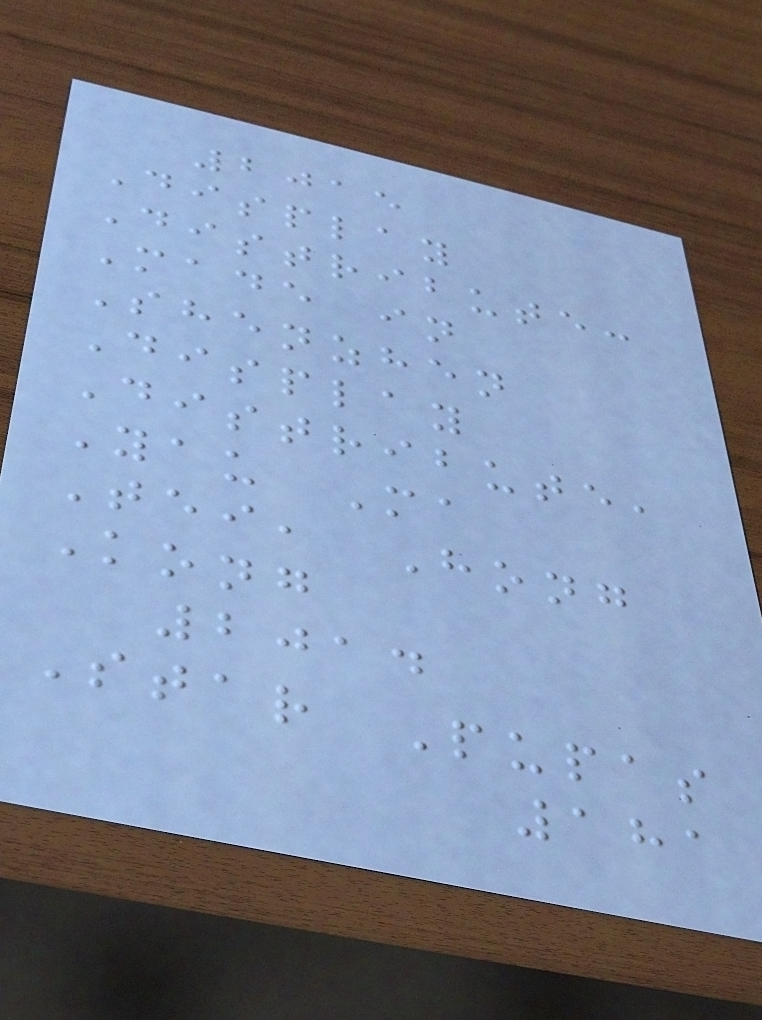2015
Display
Distribute:
Made in
Shenzhen
Display
Distribute,
Yau Ma
Tei, Hong
Kong
2014
Star Pupas
181
